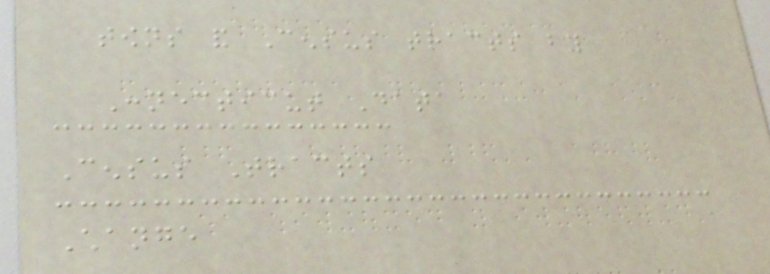towns and Census tracts by
Connecticut Data
Census Tracts
Change
